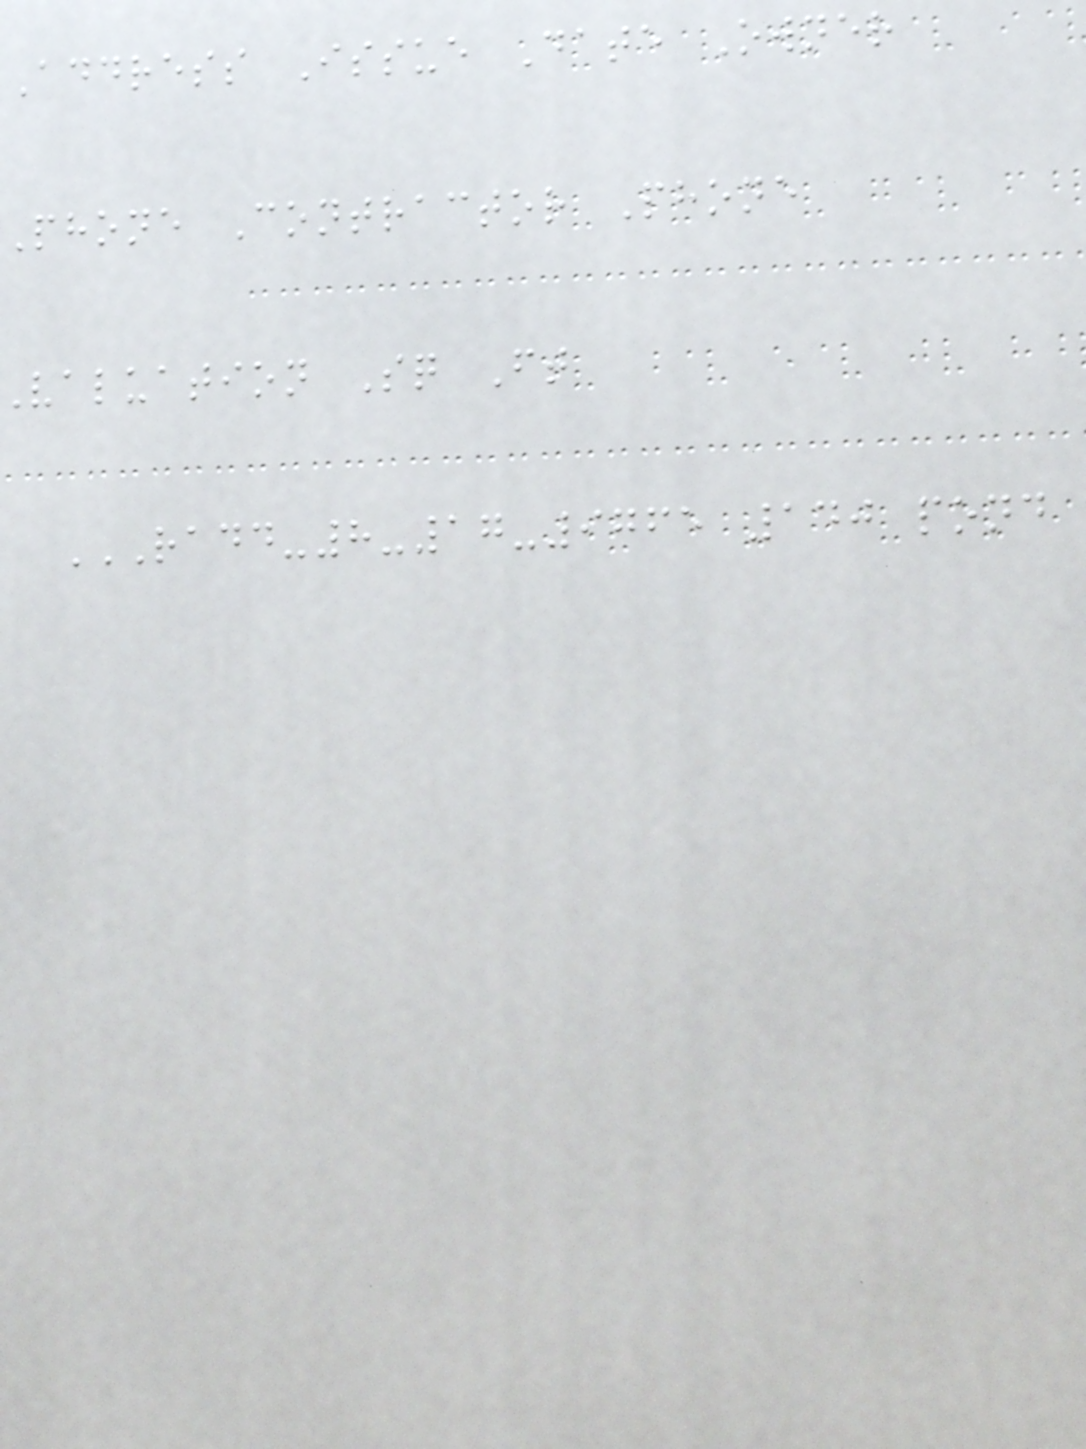Address Issue Date Owner
Phone Contractor Phone
valuation Sq Ft
RADD-8-17-9765 140 POND
